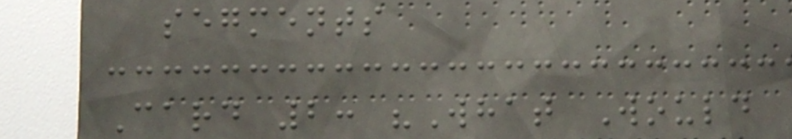segments
Card 2: "What Would
